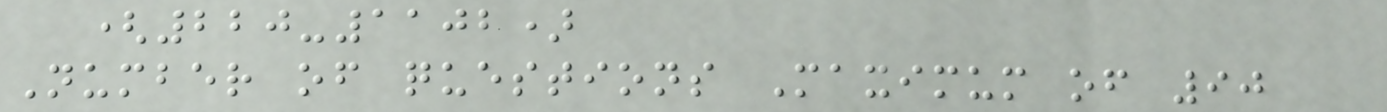(220-1102)
Number of questions Maximum of 90
